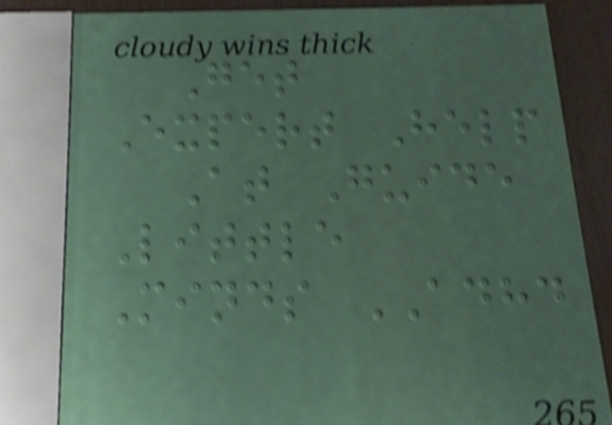Get
Expert Help
At Guide
Little
Minds ADHD
